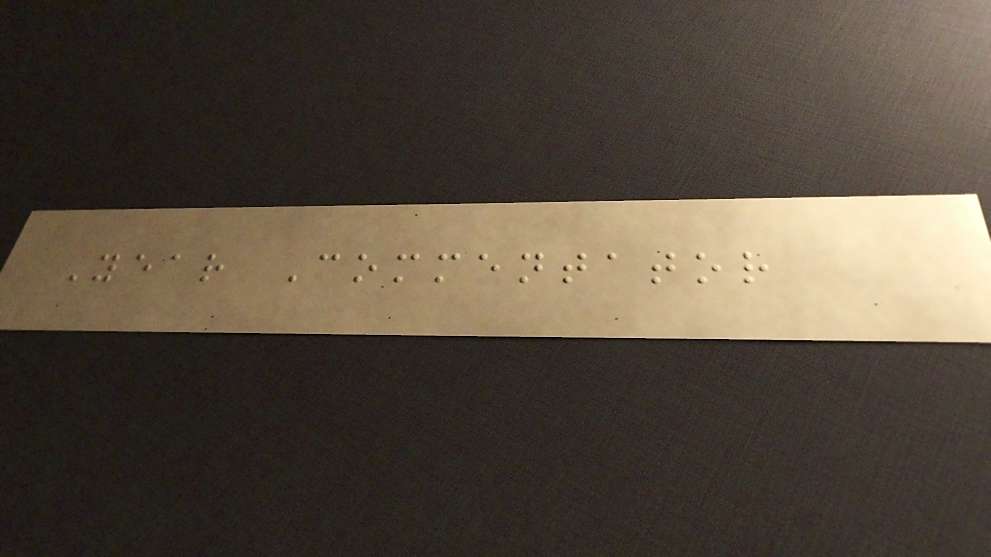Year Commentator
